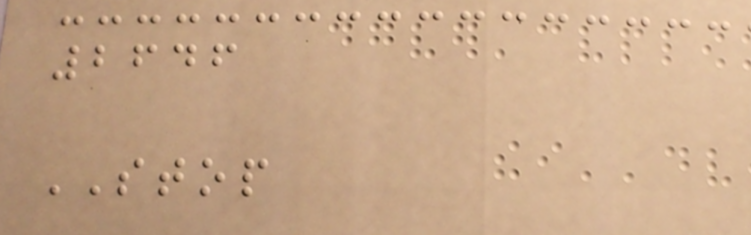2646
STOP
